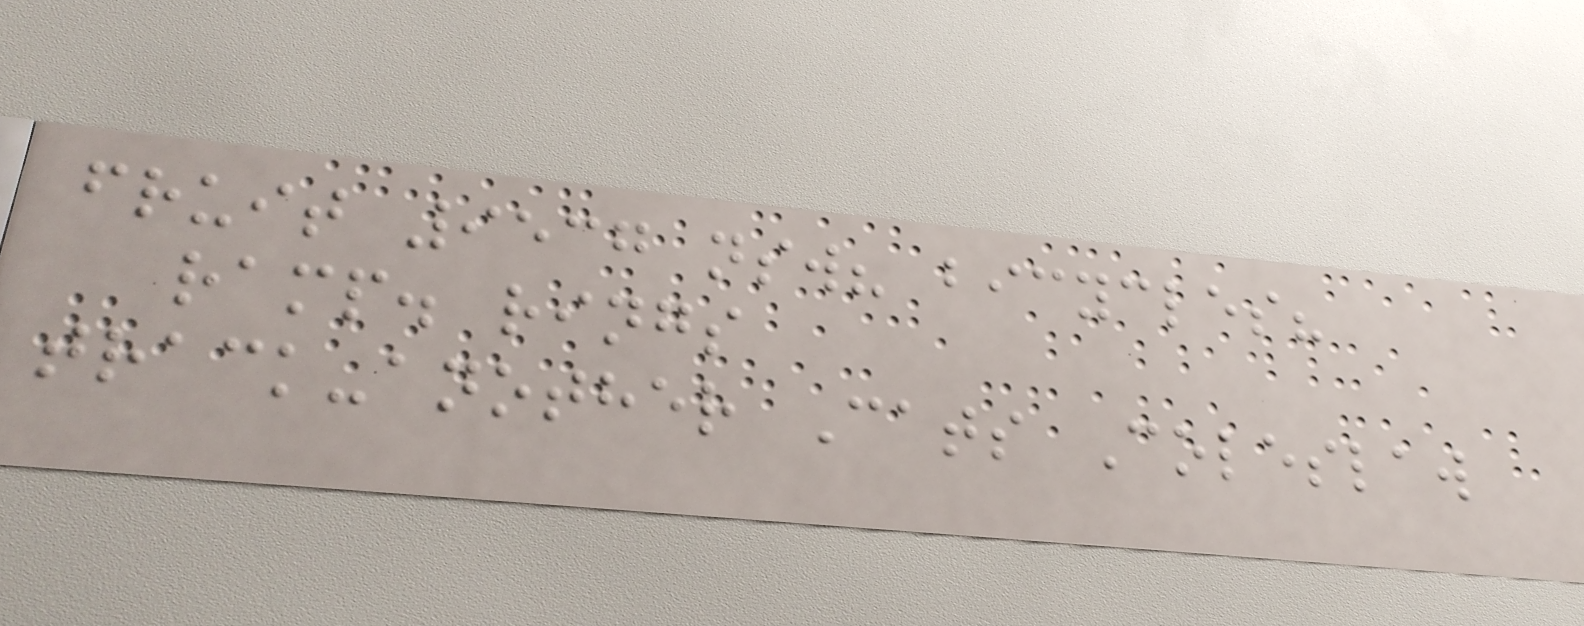fruit 9537 nsw? bicycles?
ramp. rings
track-another Cats Coleslaw
